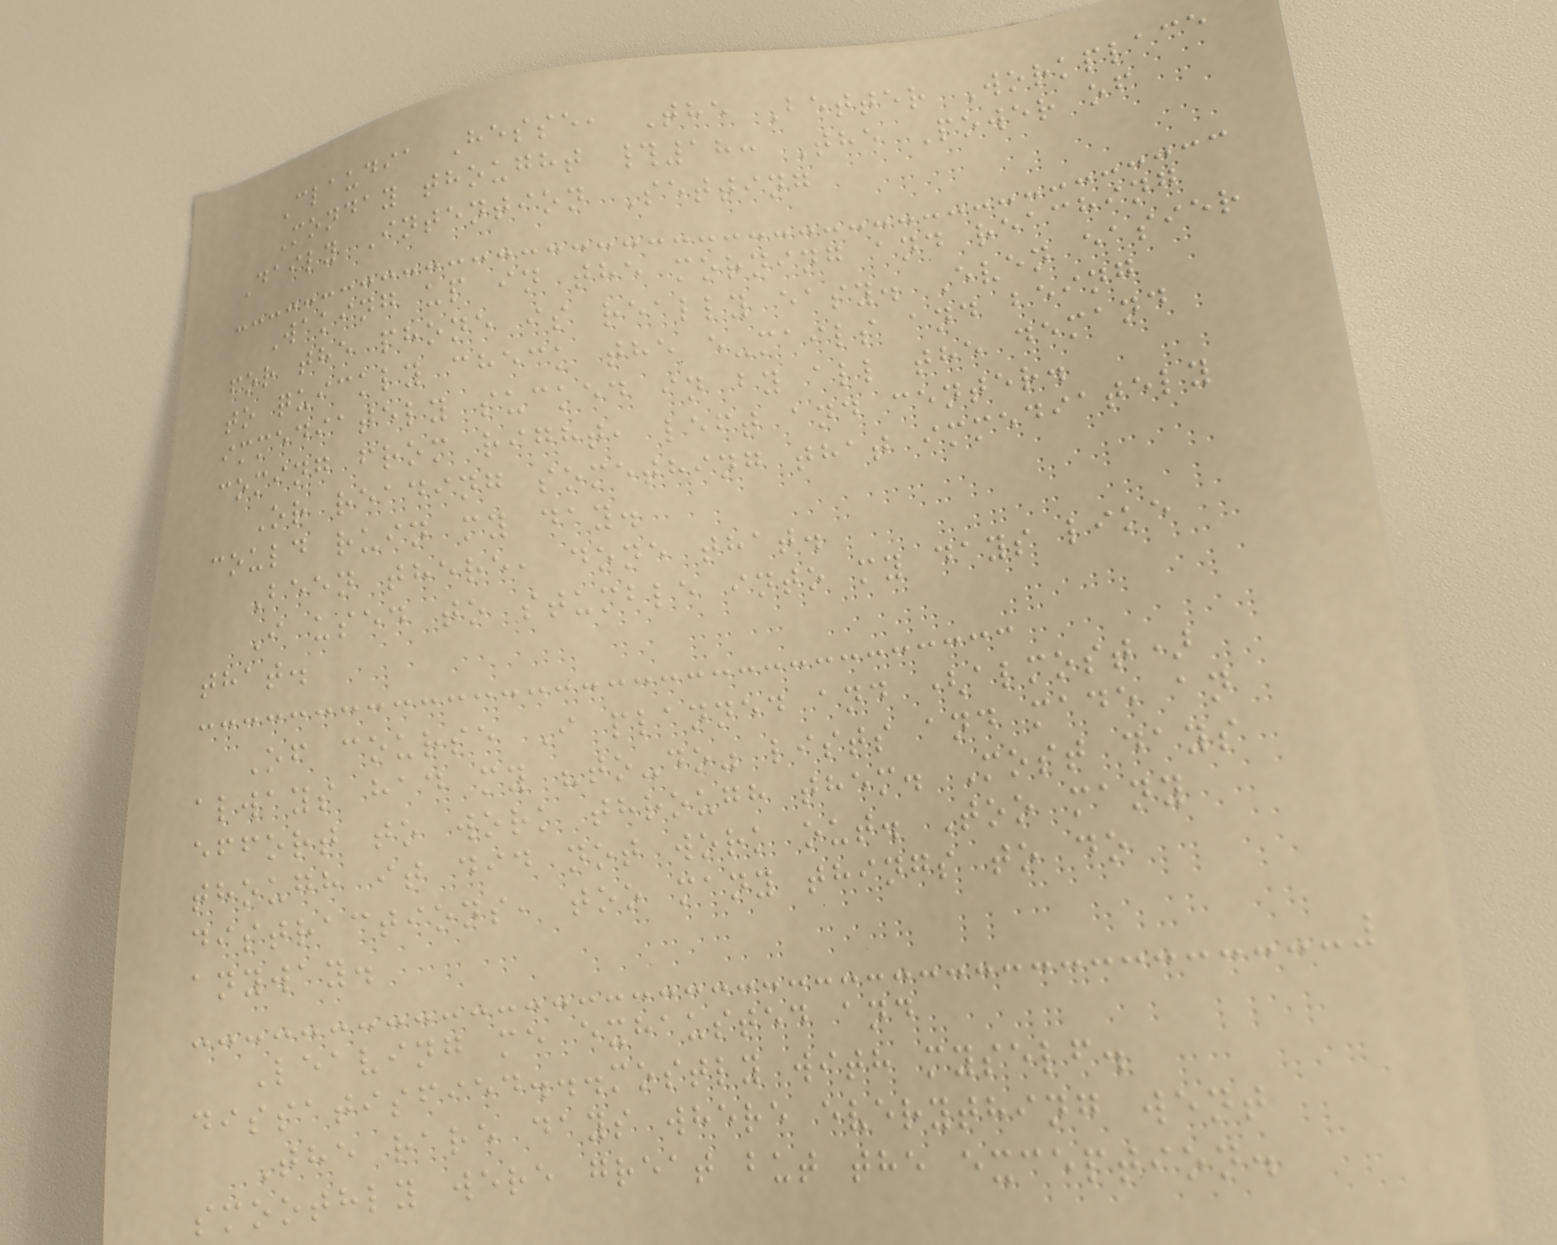Claudia Hesse, The Better Workplace
Monday thought #18: The Power of
Daily Intention Setting
Waking up in the morning and reaching
for the phone is really easy. Even easier
to quickly check the e-mails and being
immediately sucked in by all the demand
coming from right, left and center.
Or reading something that immediately
could ruin my day.
Been there, done that.
I used to stumble into my days like
that.
Of course I planned and (almost)
always had my "to-do" lists and made an
effort to work through them. Most days
though it did not work out. Too many
distractions, too many things to do
anyway.
Leaving me exhausted and
dissatisfied...mostly with myself.
The rare days where everything went
smoothly were great but the exception.
